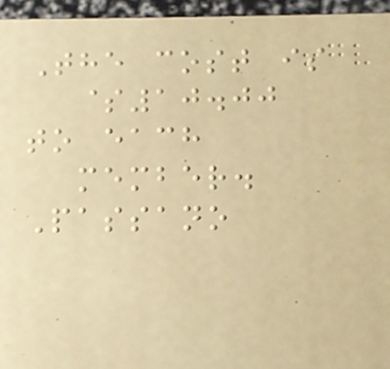The cost is
$10.00
to each
member.
Passano
